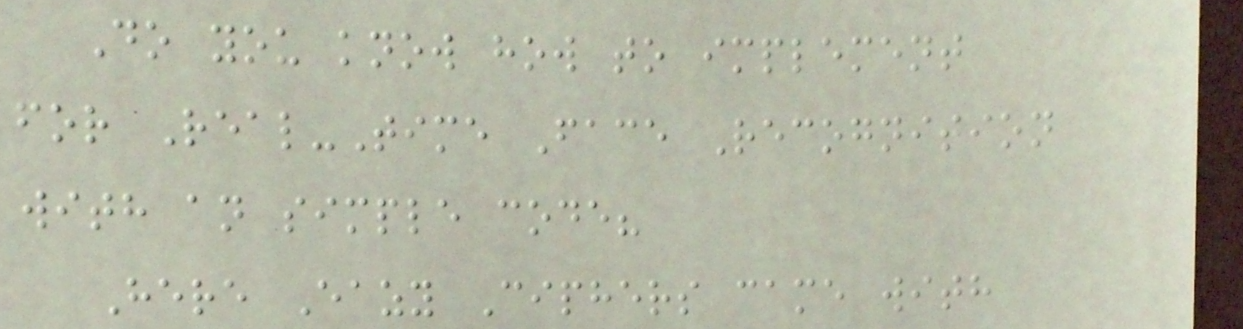Do you know how to implement
for Real-Time Face Recognition
with an simple code?
Here Eazy Ciphers came with
